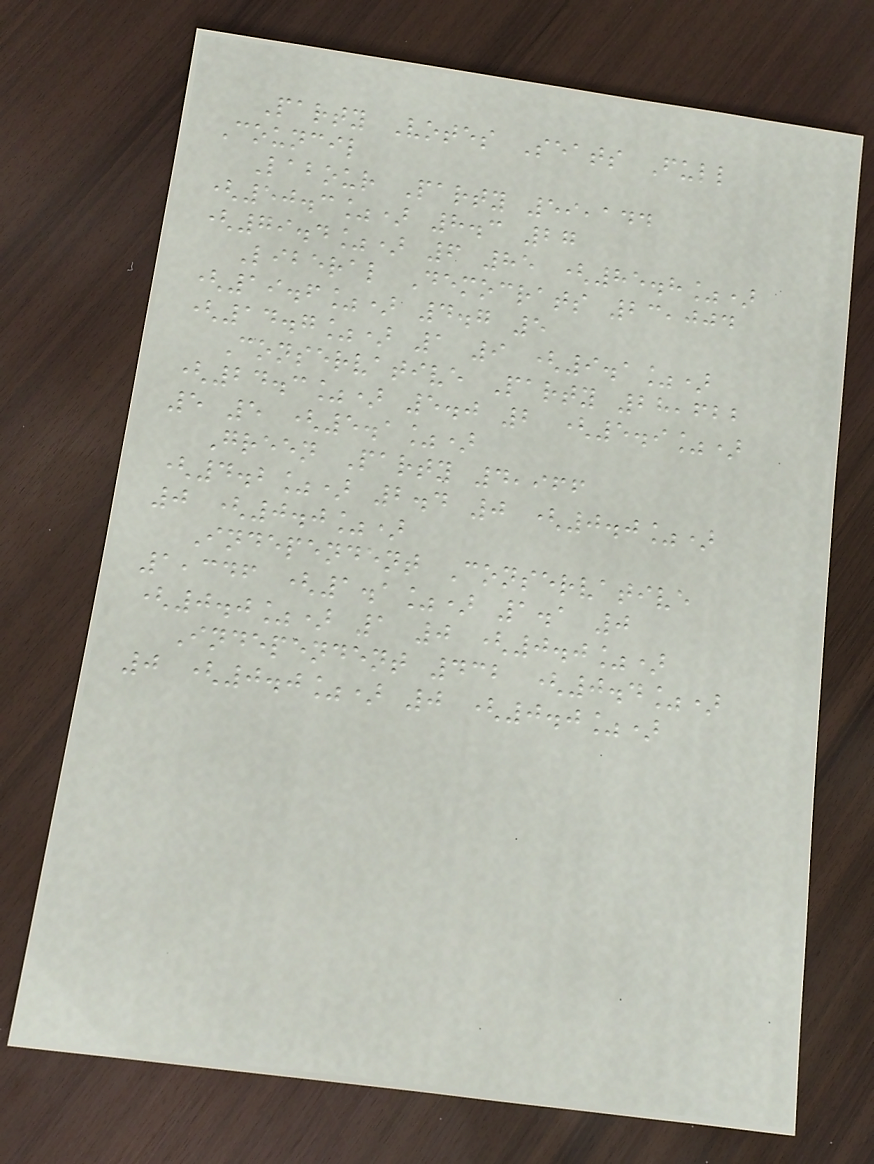Party Votes Seats Full
Council
Labour Party 59,144
(50.3%) 8.3 27
(79.4%) 6 85 (85.8%)
Liberal Democrats 23,004
(19.6%) 4.7 5
(14.7%) 1 9 (9.1%)
Conservative Party 28,622
(24.3%) 5.0 2 (5.9%)
5 5 (5.1%)
Green Party 4,966
(4.2%) 2.4 0 (0.0%)
0 (0.0%)
Independent Conservative
1,346 (1.1%) 1.1 0
(0.0%) 1 0 (0.0%)
Independent 432 (0.4%)
0 (0.0%) 0 (0.0%)
